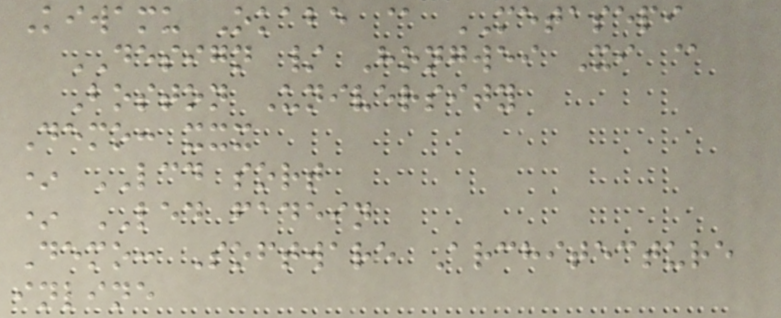Kiwamu Okabe @ METASEPI
DESIGN / Hongwei Xi @
Boston University
Demo: xxx
* LCD sort
* LED fadein
Demo: Software Architecture
inline
